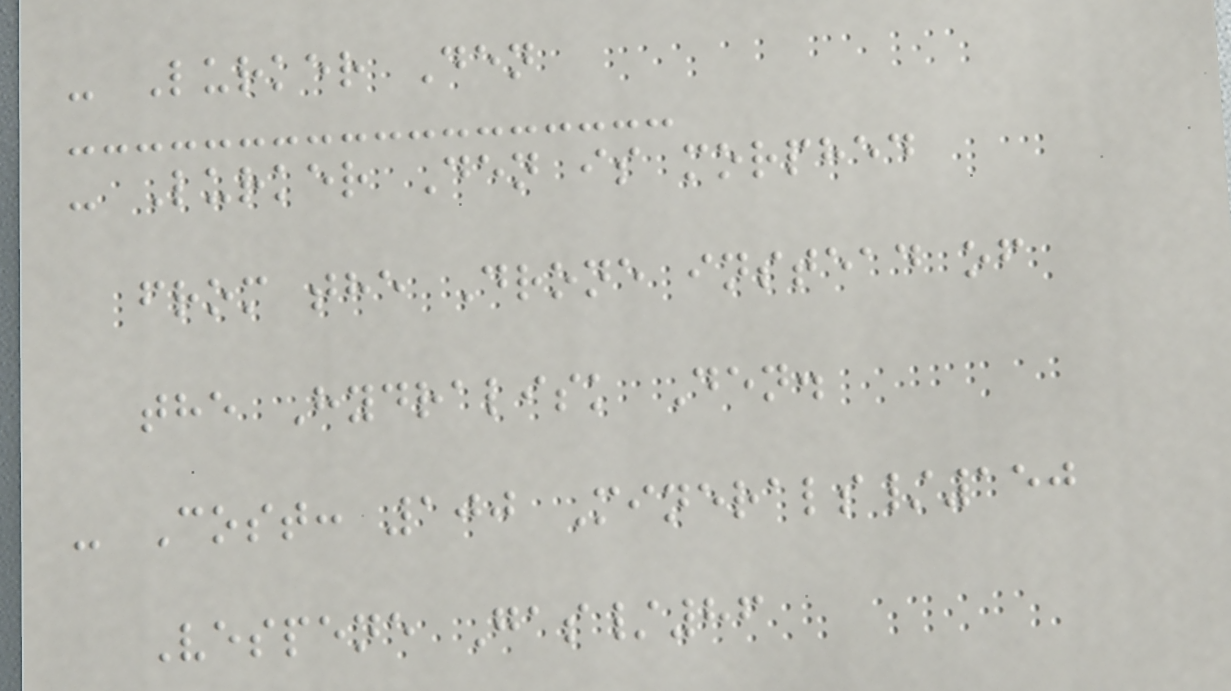- Lurker Den
- Lurker Den is morphed
from the Drone instead of
the Hydralisk Den.
- Cost: 100 Minerals/150
Vespene Gas/86
